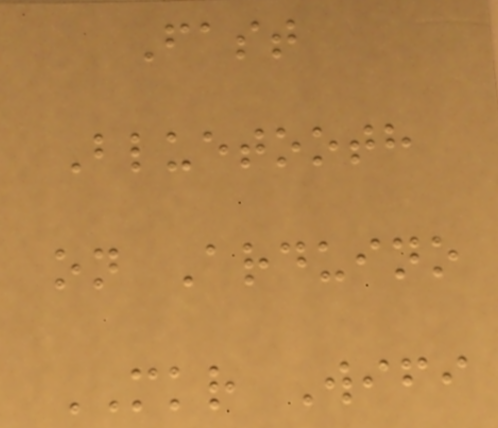Fast
Bluetooth
on Arduino
MKR Wifi
